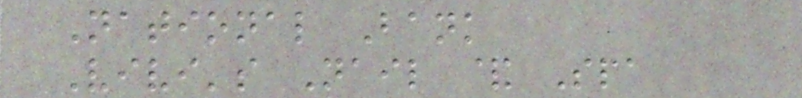National Bank
Vivi's Nail & Spa
